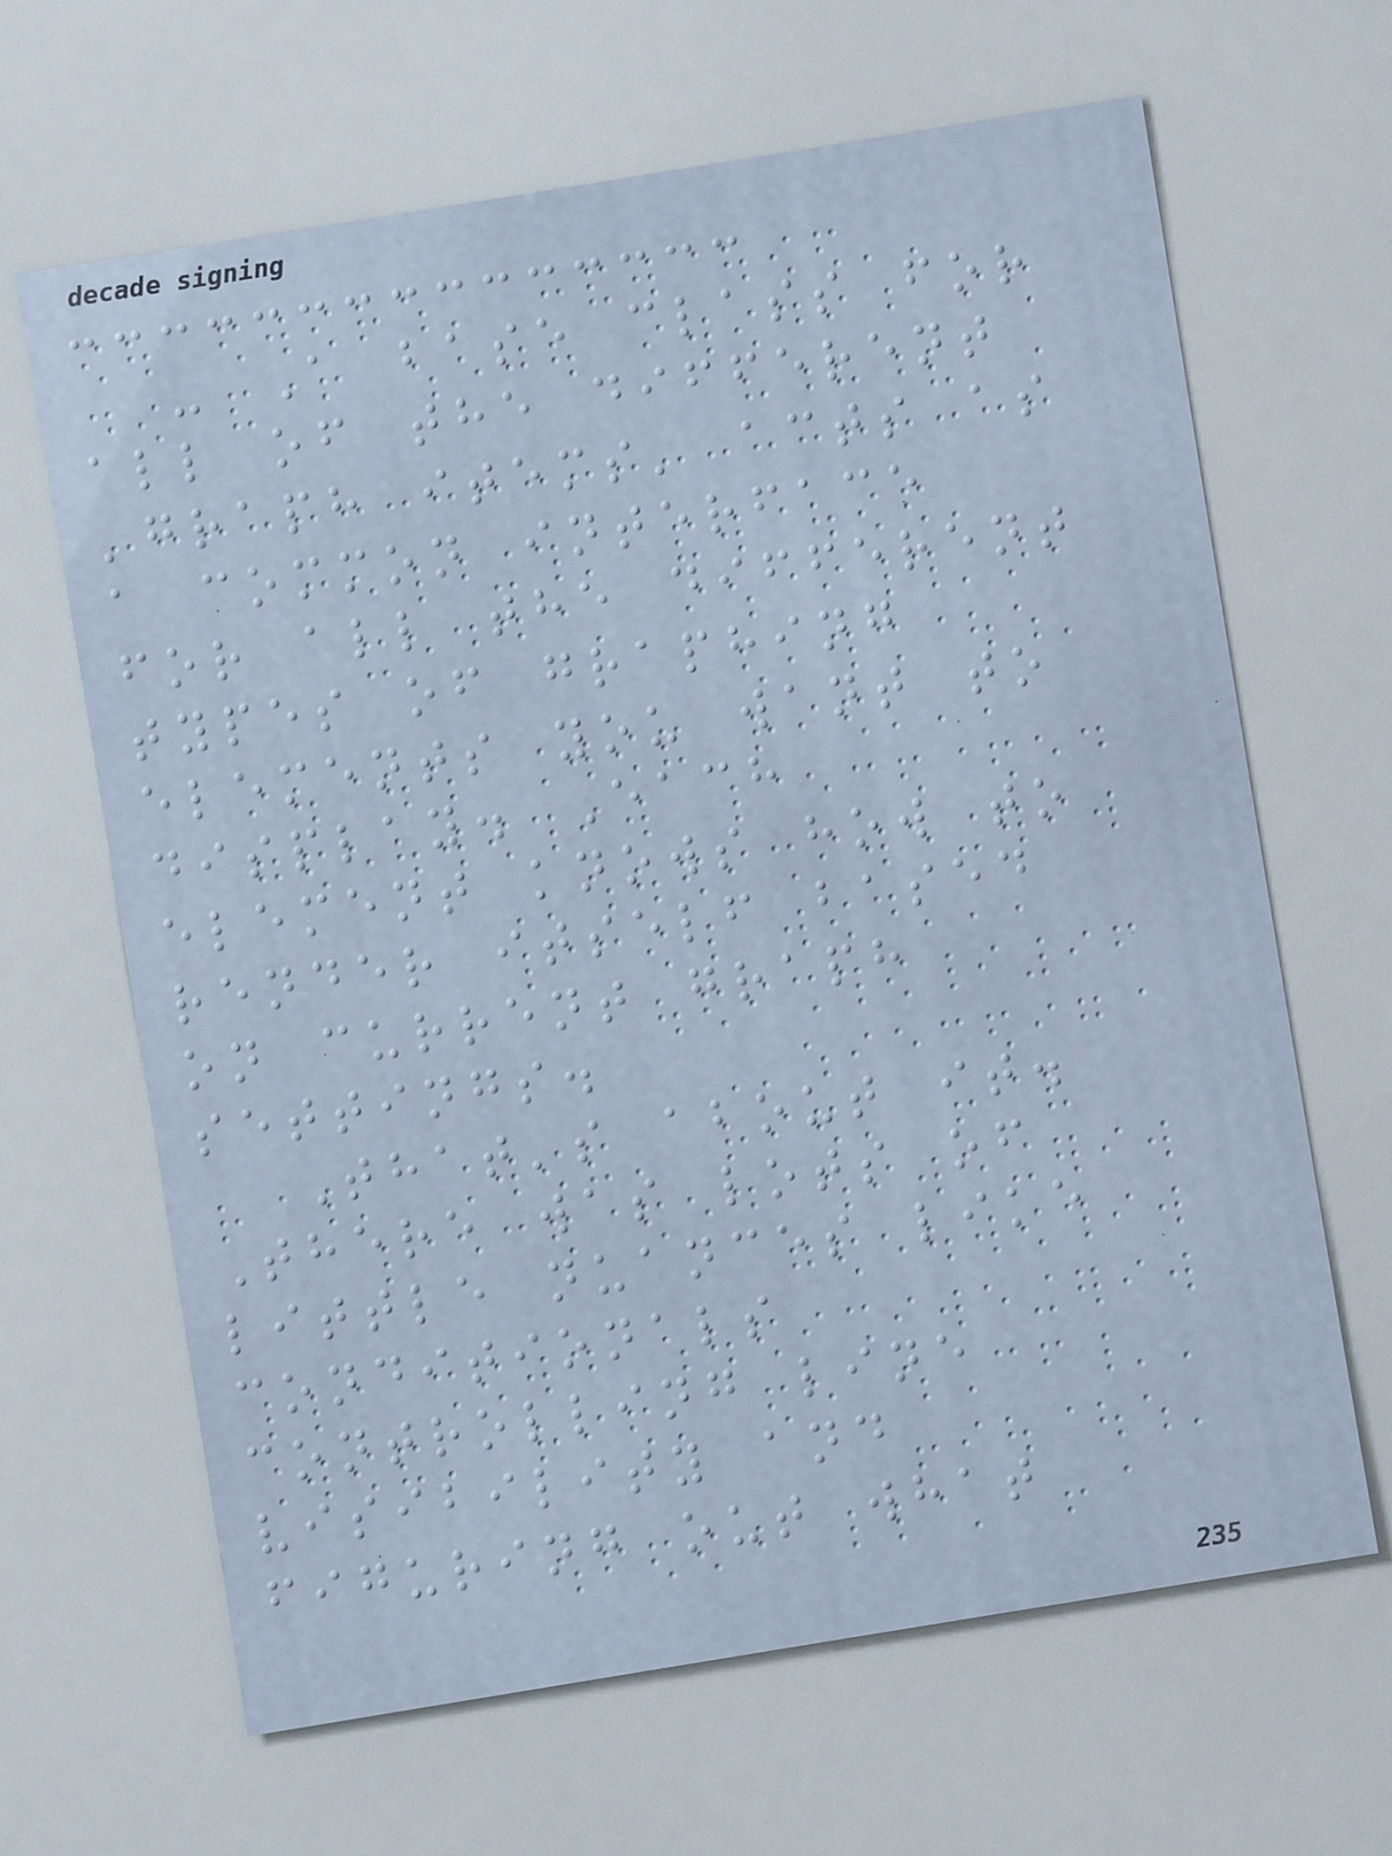- A base class for
all of the different
'graph items' acts as
a common interface
for all the different
types of graphing
elements you want to
display. Each
element knows how to
render itself based
on current graph
settings.
That's about it.
There was lots of
little nuances like
conditionals
controlling line
visibility and
figuring out what
